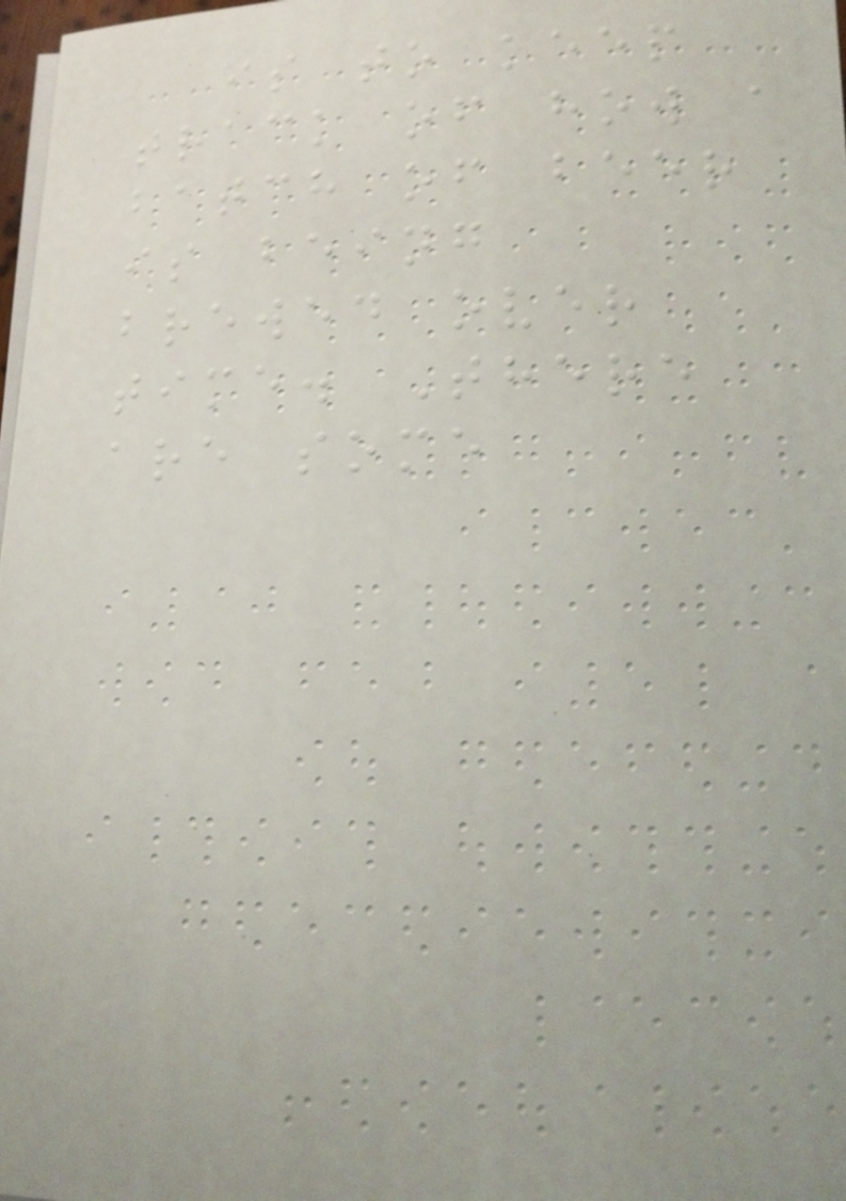is to keep
track of how a
batch of beer
is being
brewed over
time. There
are some
